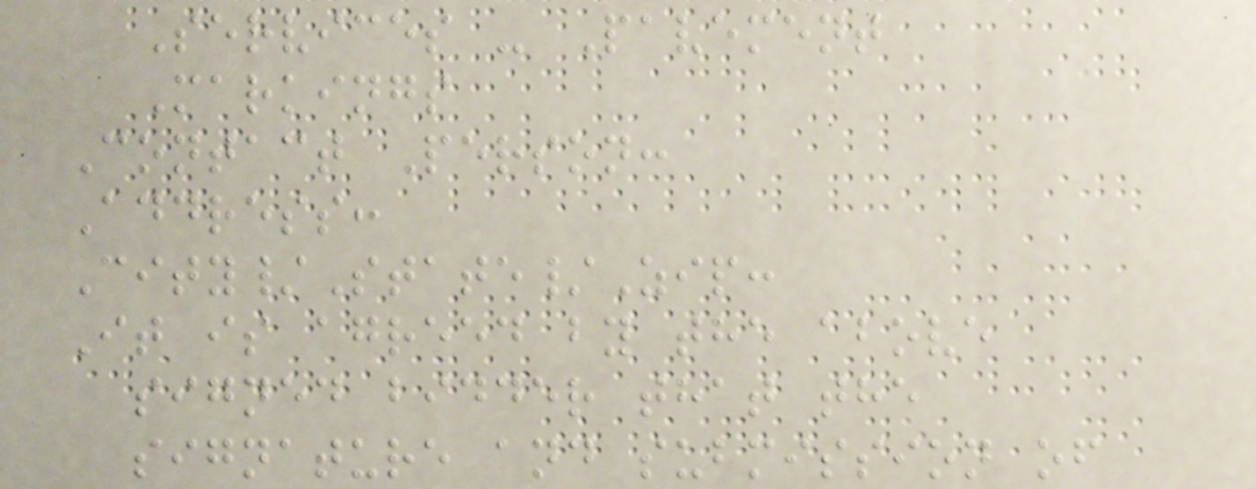Services - Pavement
Markings
Contact Person:
Address:
City/State/Zip:
It is agreed by the above
signed bidder that the
signature and submission of
